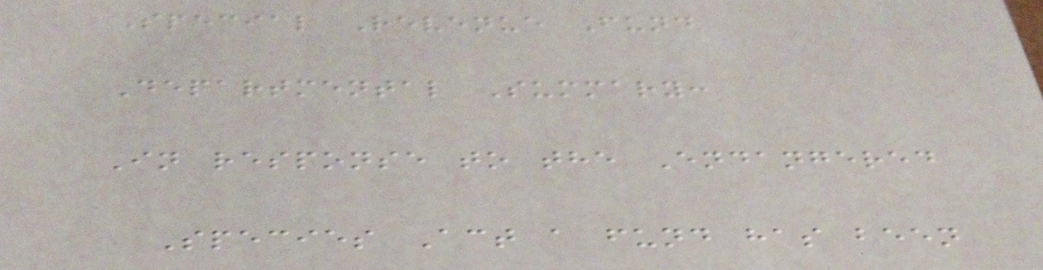Special Revenue Fund
Departmental Summary:
In response to the Endangered
Species Act a fund has been
